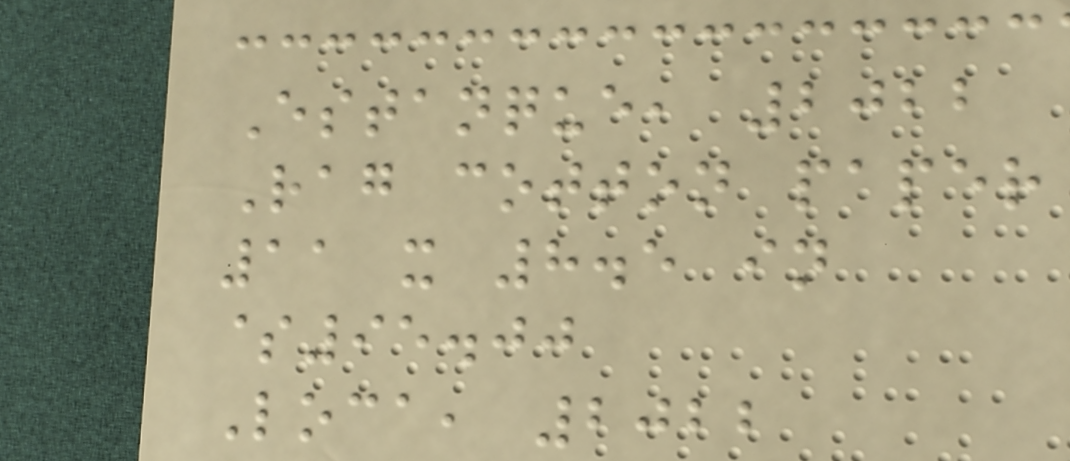Estanque, 2022
Rag cotton paper
11 x 8.5 in
$95.00
Loca, 2022
